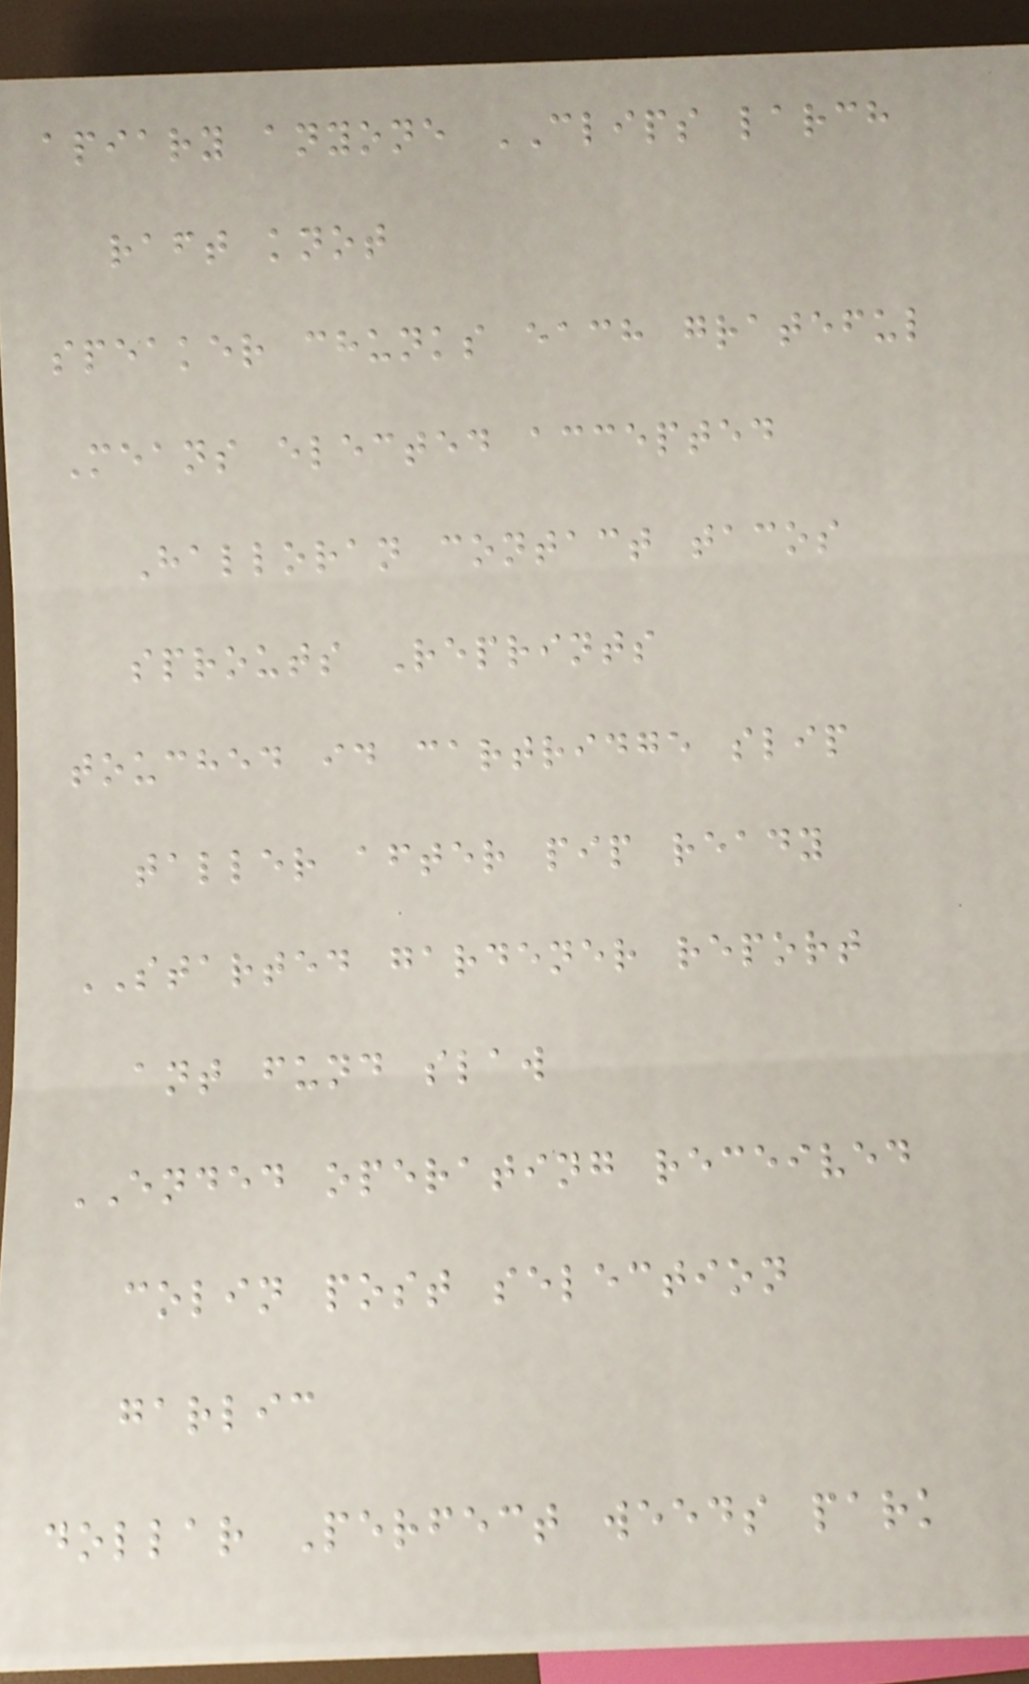apiary anyone CLIPS larch
raft knot
speaker chunks each grateful
Means elected accepted
Halloran contact tacos
sprouts Reprints
touched id cartridge slip
taller after pip ready
STARTED gardener report
ant fund slaw
ENDED operating received
colin post selection
garlic
dollar Perfect weeds park
